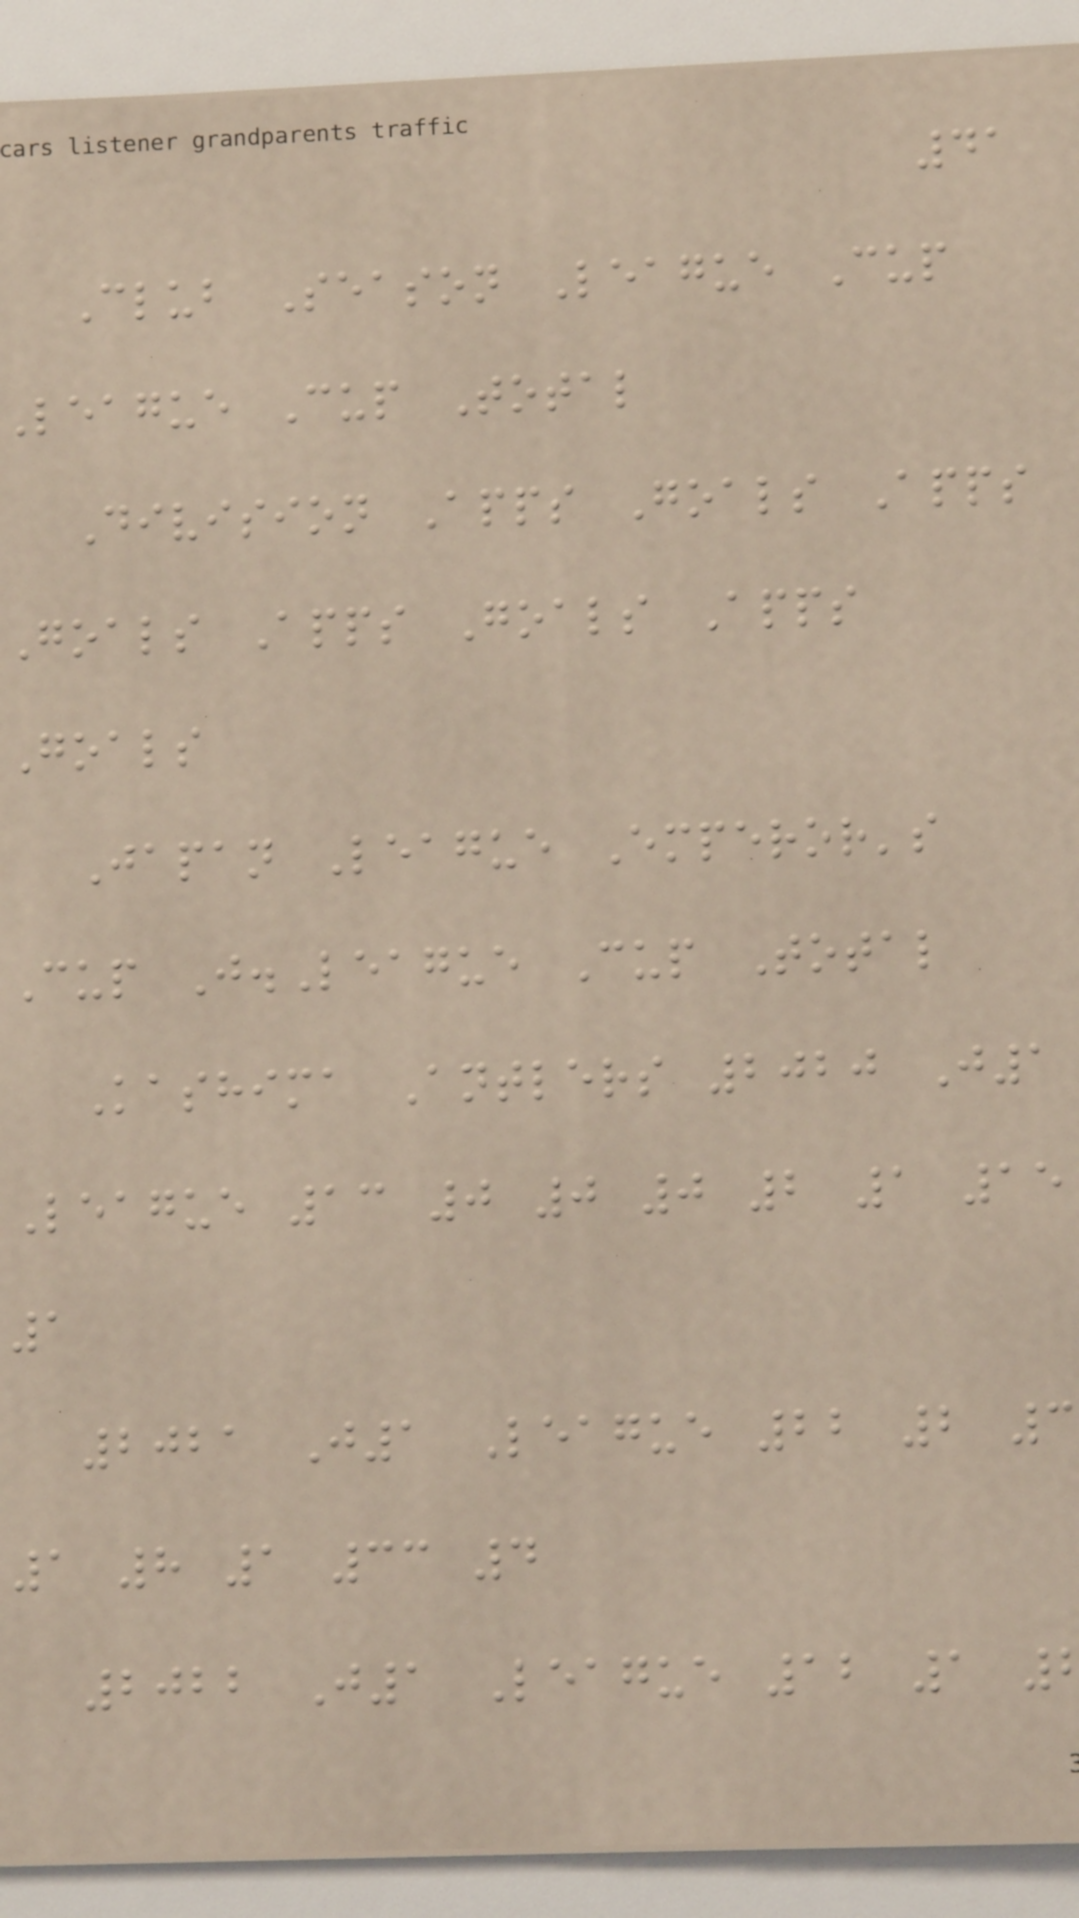41
Club Season League Cup
league Cup Total
Division Apps Goals Apps
Goals Apps Goals Apps
Goals
Japan League Emperor's
Cup J.League Cup Total
Kashima Antlers 2020 J1
League 13 0 0 0 2 1 15
1
2021 J1 League 22 2 3
1 8 1 33 4
2022 J1 League 12 1
